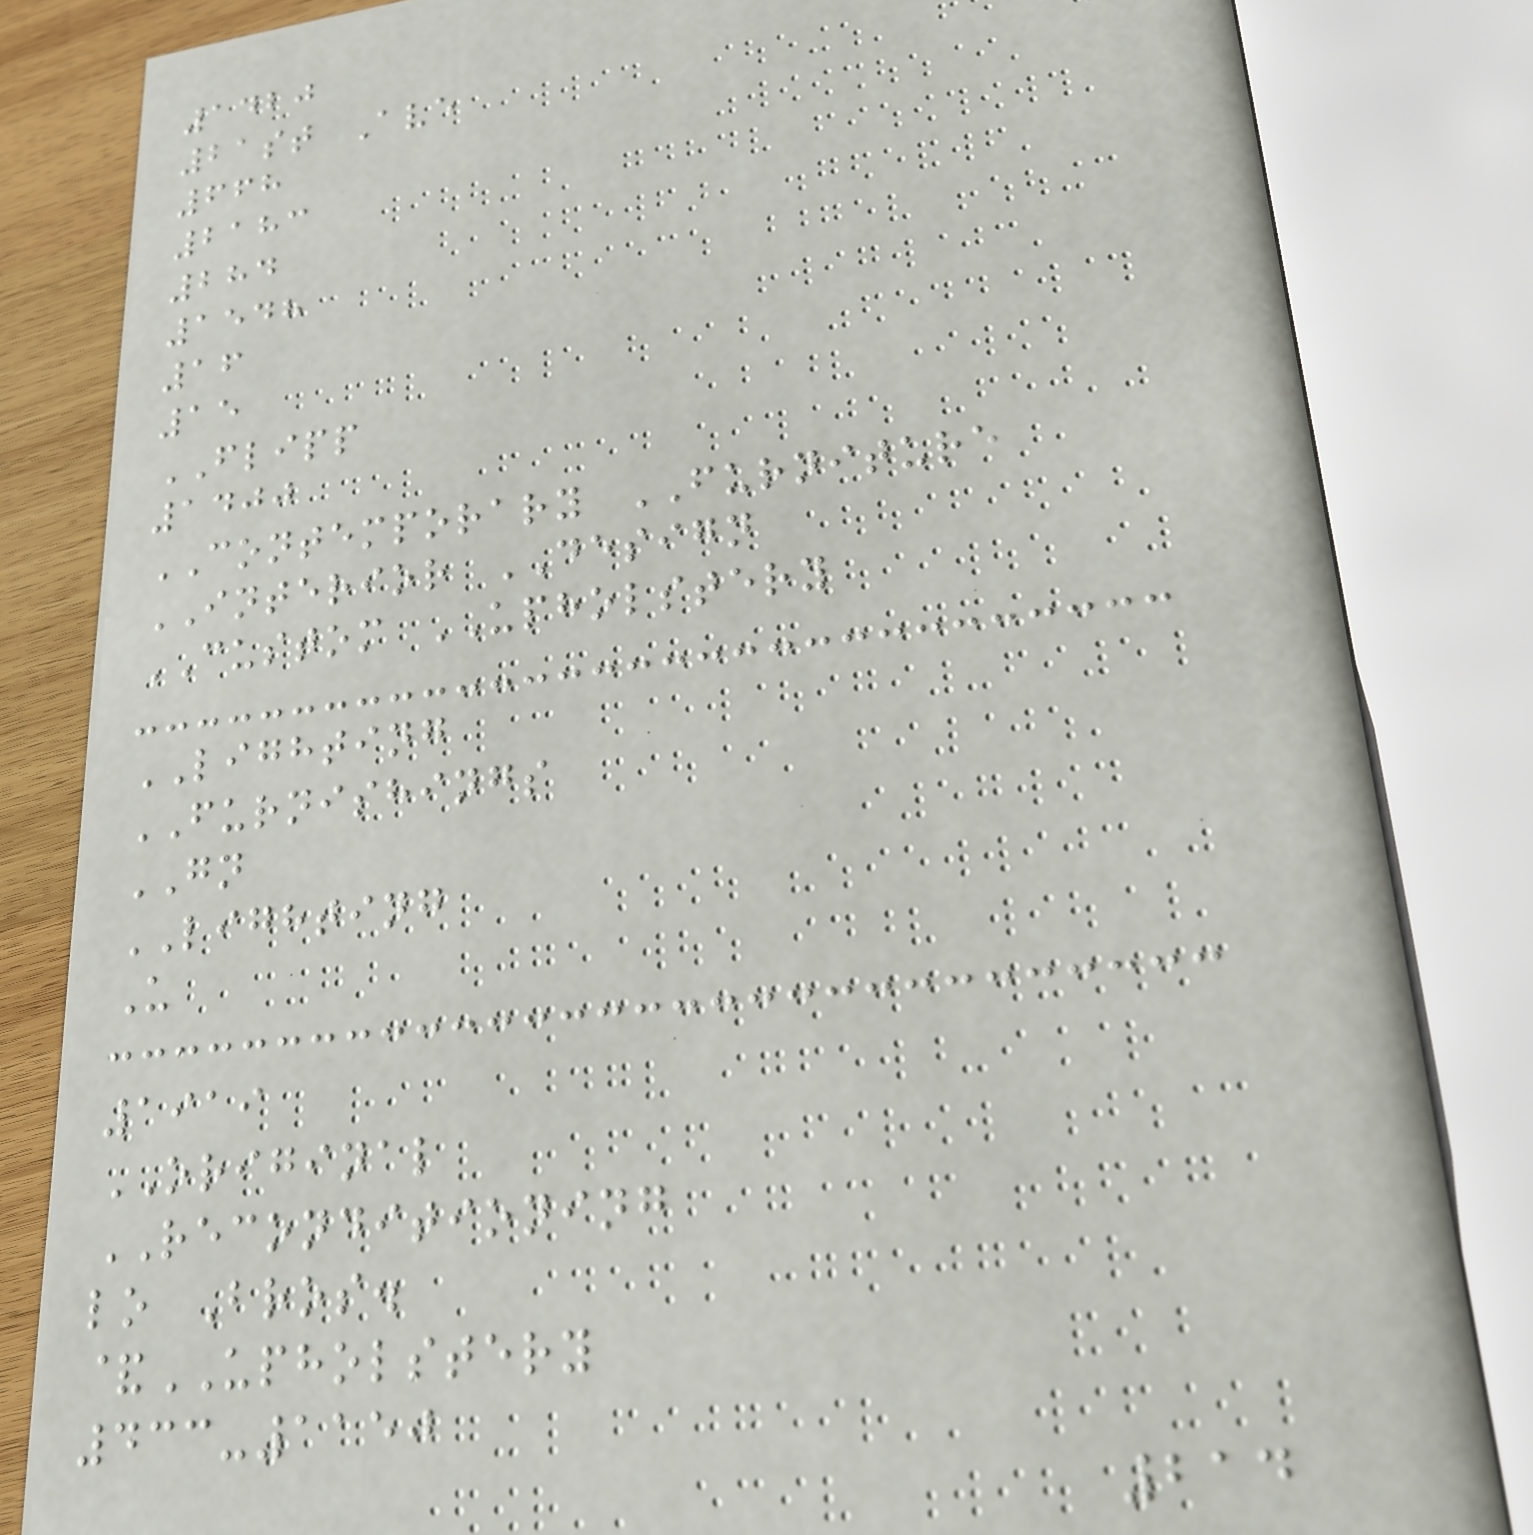1420
21st Ave
668
2183
284
1548
16
15
FLIPP
1400
CONTEMPORARY FURNITURE
INTERIOR DESIGN
CUSTOM UPHOLSTERY
LIGHTING
FURNISHINGS
GN
LIGHTING
U
1919
ORIGINAL
RECONDITIONING
lo Bros.
&UPHOLSTERY
433-1150
214
